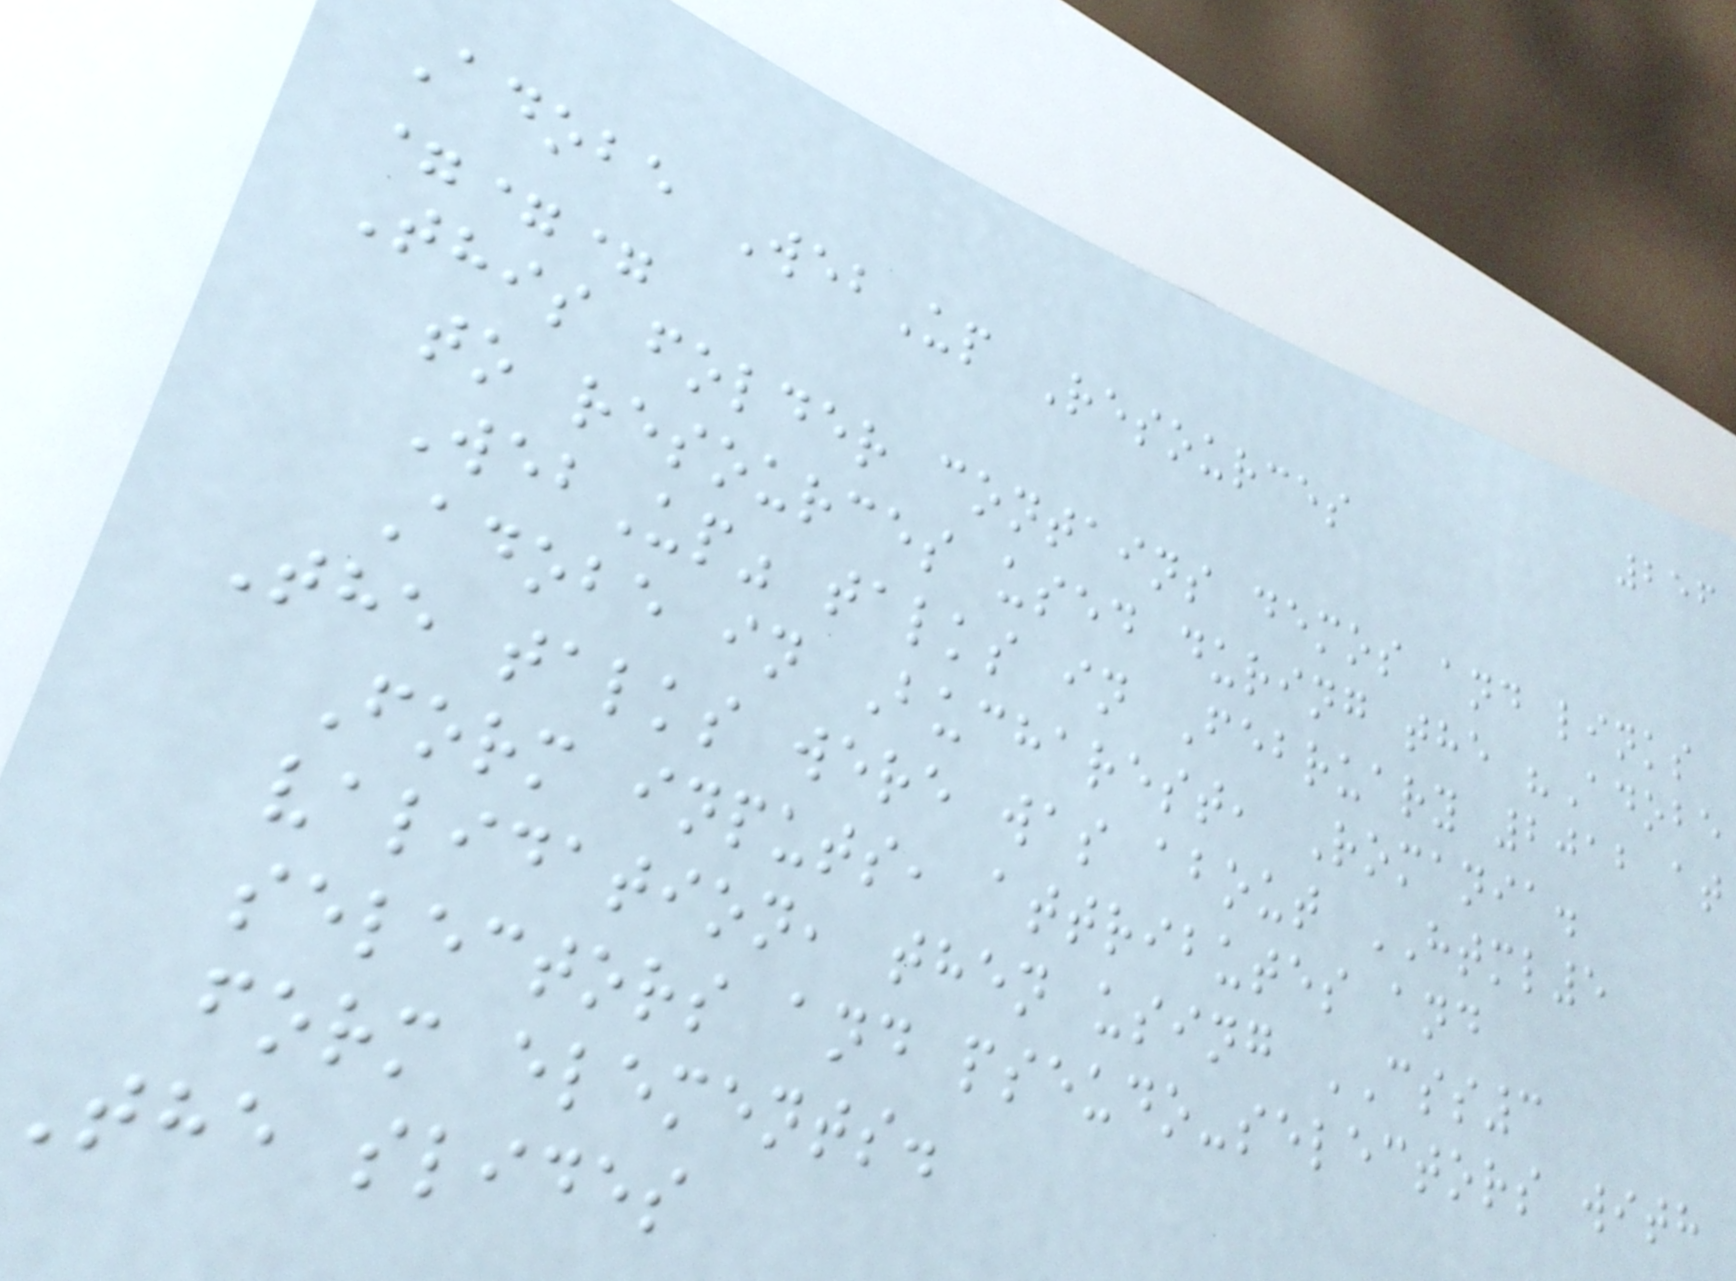256
Adobe WebUp Resources
===
This folder contains demos and links
to resources used during the "Adobe
WebUp" talks in February 2012 at
Adobe in Bucharest, Romania.
The talks were was about HTML5
Form inputs, attributes and
validation, then using CSS3
selectors and pseudo-selectors with
form elements.
The slides
